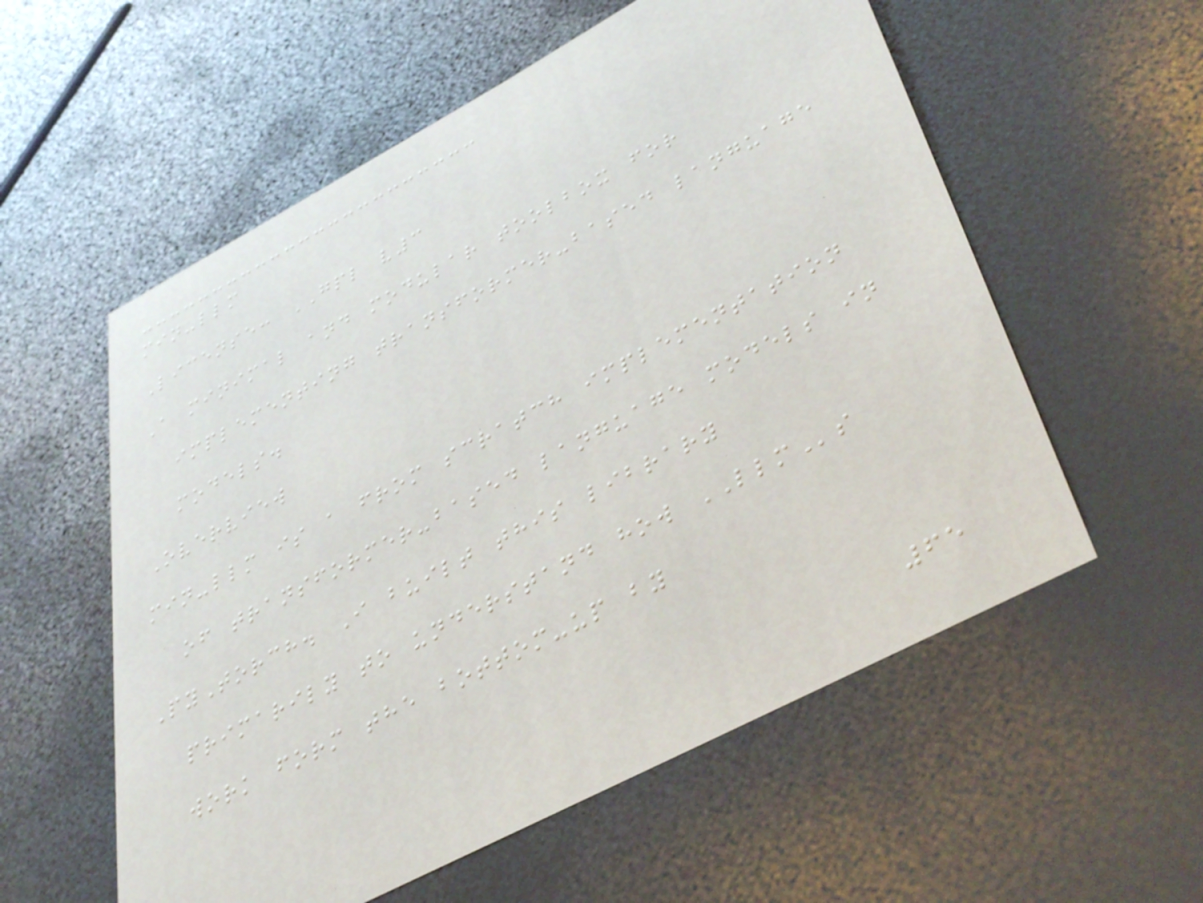min-llm
License: GPL v3
A minimal and modular toolbox for
implementing transformer-based language
models.
Overview
min-llm is a from scratch implementation
of transformer-based language models in
PyTorch. I built this library
primarily to understand how LLMs
work form the bottom-up by
65
